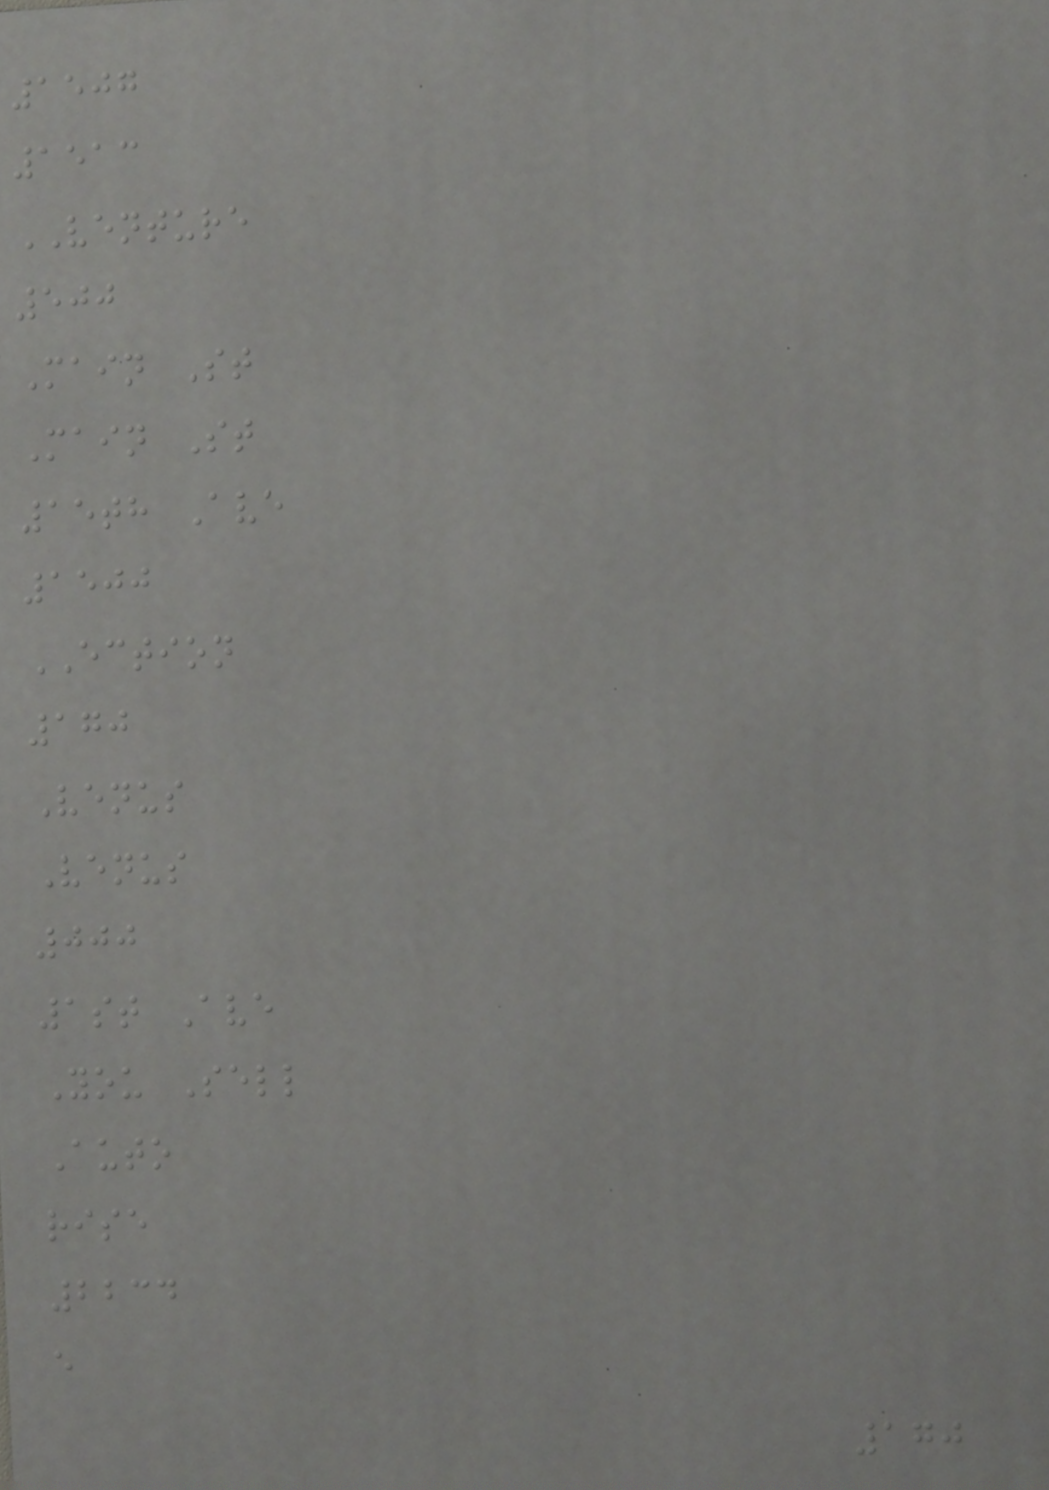1507
1513
VENTURE
500
Main St
Main St
15th Ave
1500
ECTION
170
Venus
Venus
000
1st Ave
You Sell
Auto
rise
2234
e
170
